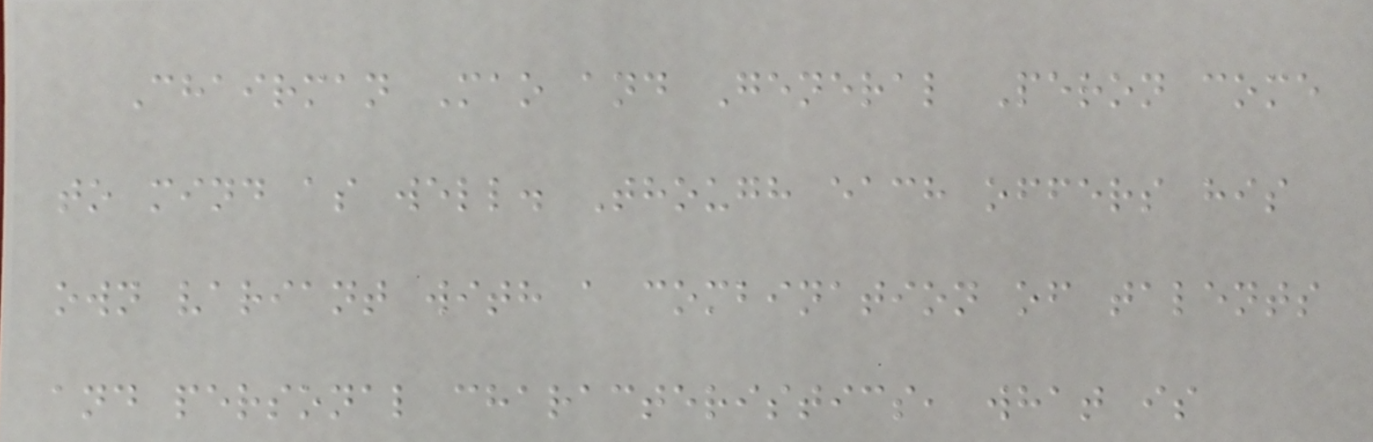Chairman Mao and General Peron come
to mind as well. Though each offers his
own variant with a combination of talents
and personal characteristics, what is
